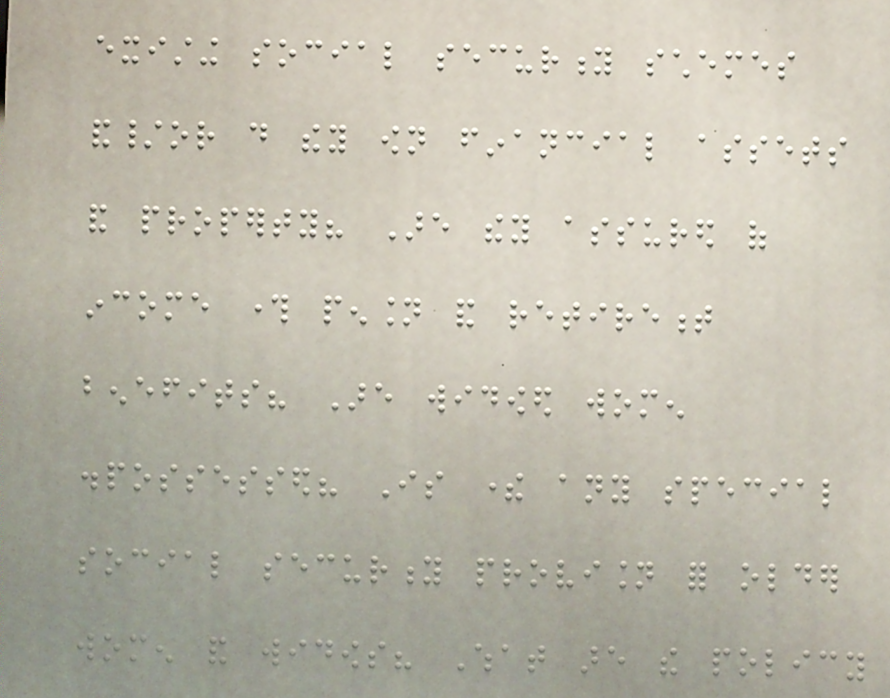existing social security schemes
and/or do they own financial assets
and property? Are they assured of
income through pension and retirement
benefits? Are widowed women
dispossessed? Is there any special
social security provision for older
women and widows? What are the policy
